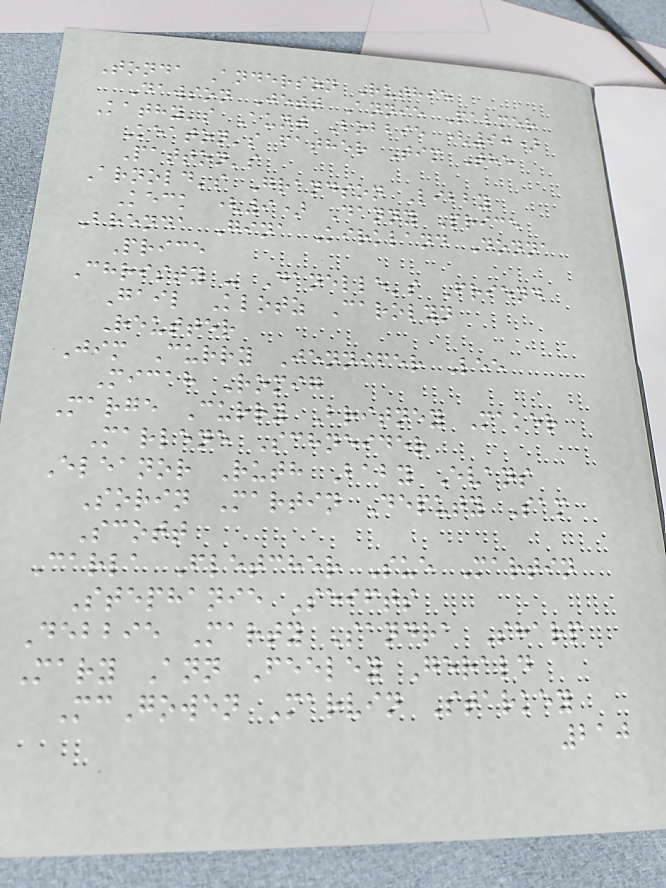Tonda Anderson Ruthie
Dawson Jett Annie Palmer
Kathy's Aunt Bobbie (90)
Keaton's father Tim The
Patton's
Arnold's Grandson Libby
Keck (9) Danny Price
Brenda Gina Kirkland Donna
Price
Christy - Danelle's Friend
Gail Klotz Carolyn
Reutter
Jim Curry Jennifer Lee
Micah Romig
Marge Curry Britney Maker
Marlene Schneider
Eleanor Ruth Baby Evans
Sorin Martin Deputy Sam
Scott
Carla Fletcher Sue Martin
Stephanie Seifts
Debbie Marty Sandra Sharp
Mary Ann Feeley Gerald
McGowen Marvin Starkey
210
